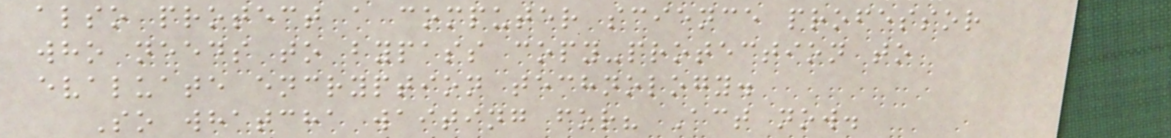also protect a computer science professor
who needs to bypass copy-protection to
evaluate encryption technology.
So whatcha waiting for? Act now.
